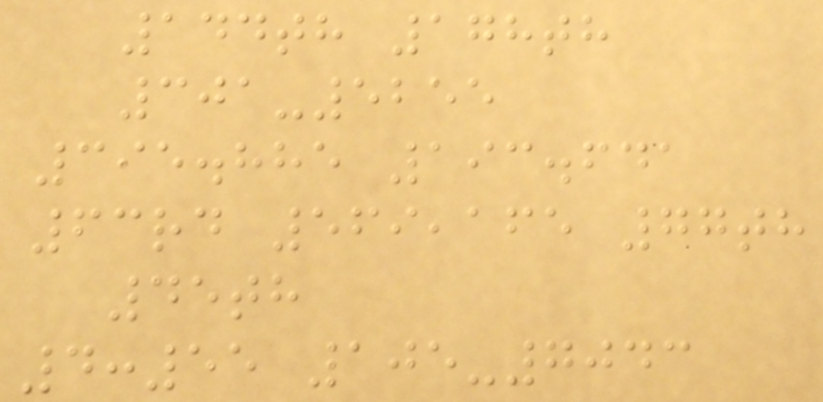144th 178th
301-5255
395.885 193.641
63rd 569,165 77th
45th
4:55 105-7043
